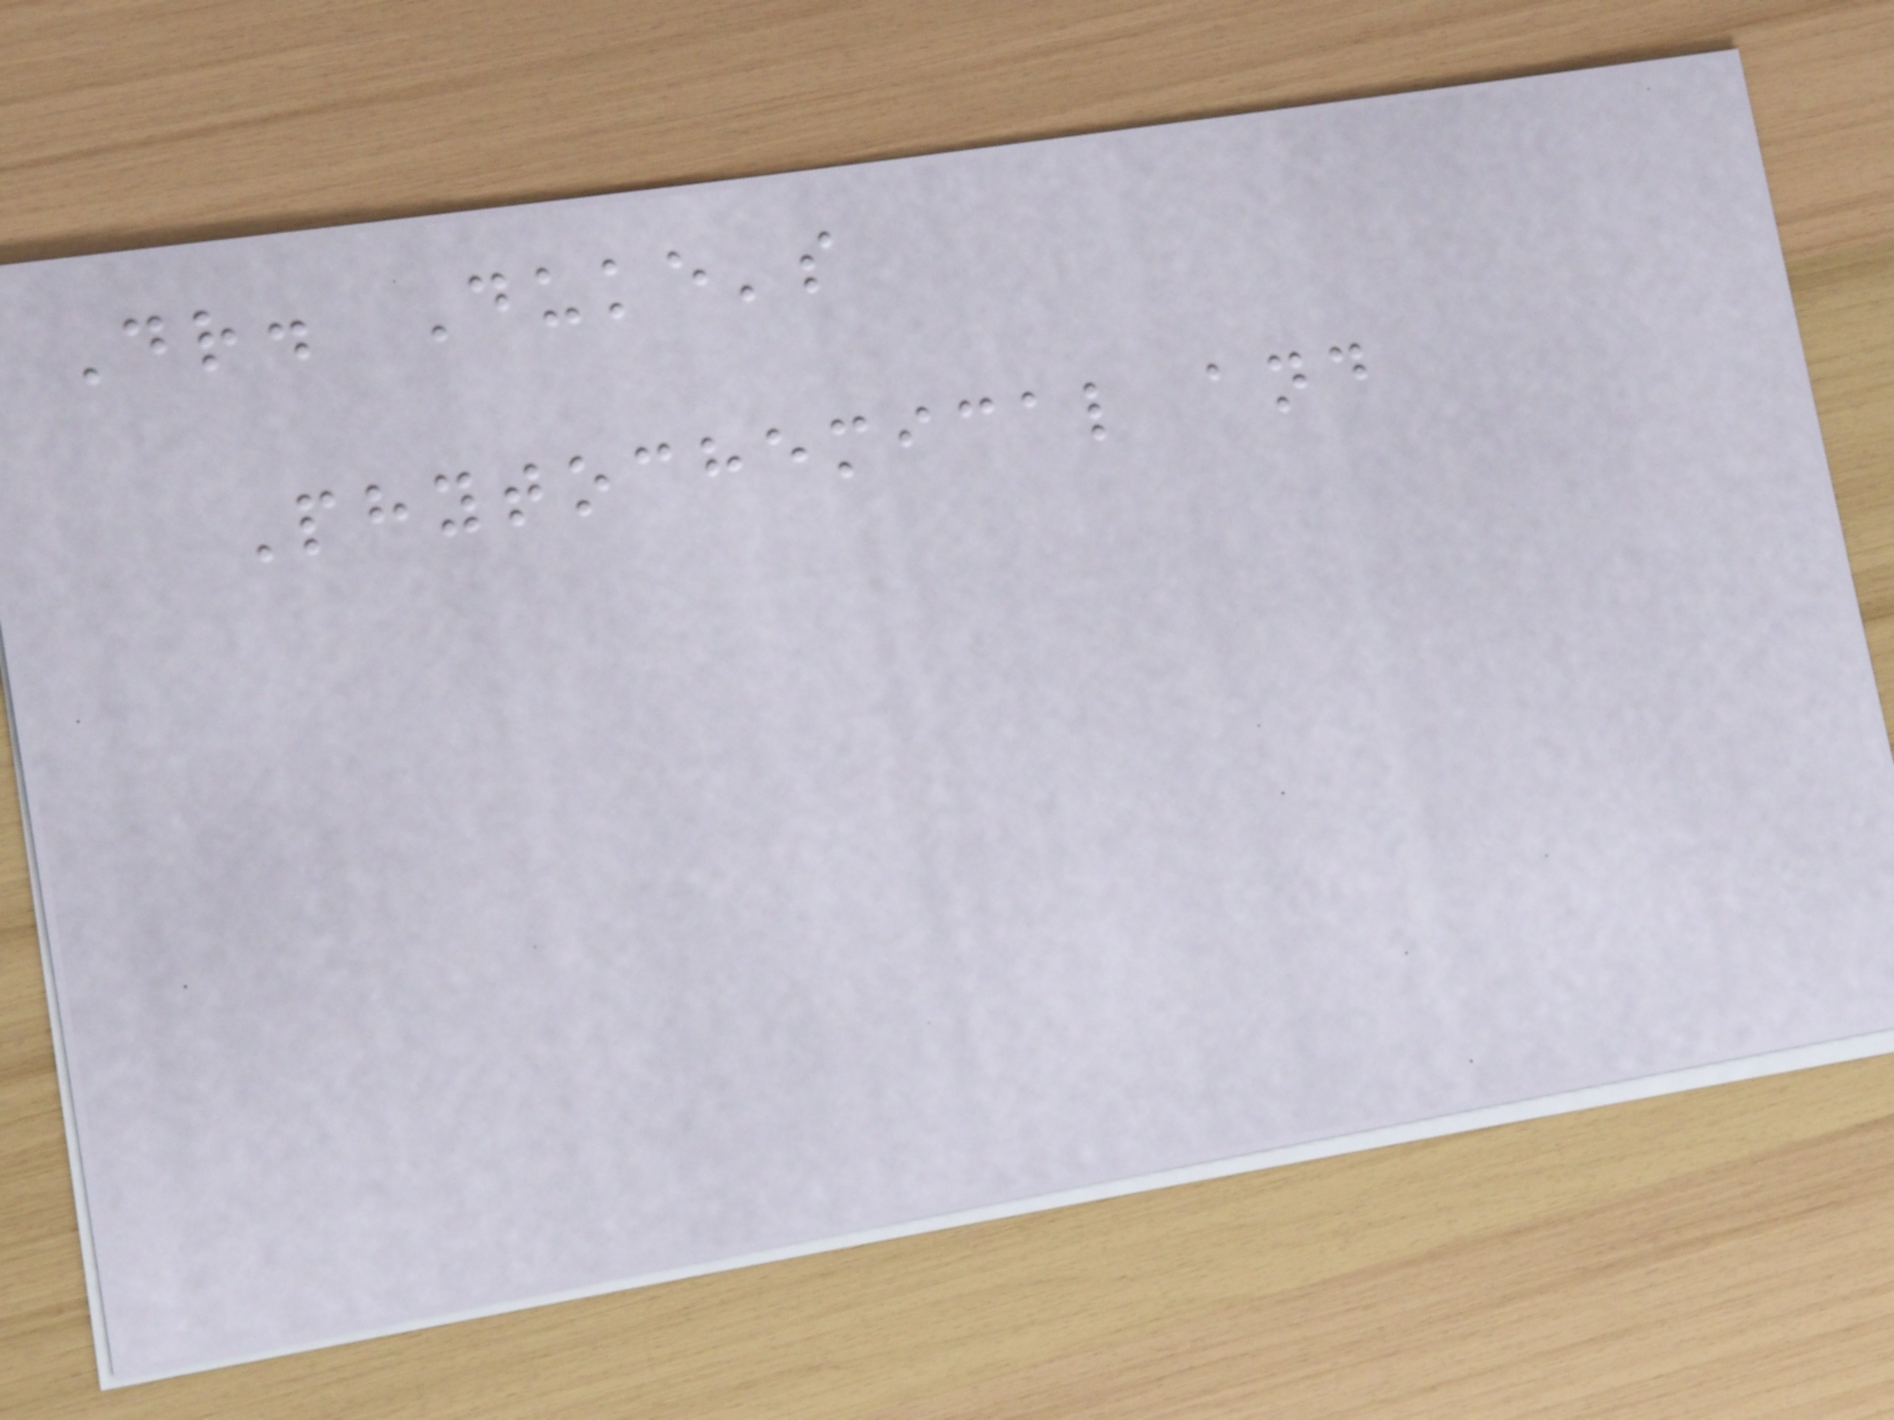Dr. Duke's
Phytochemical and
